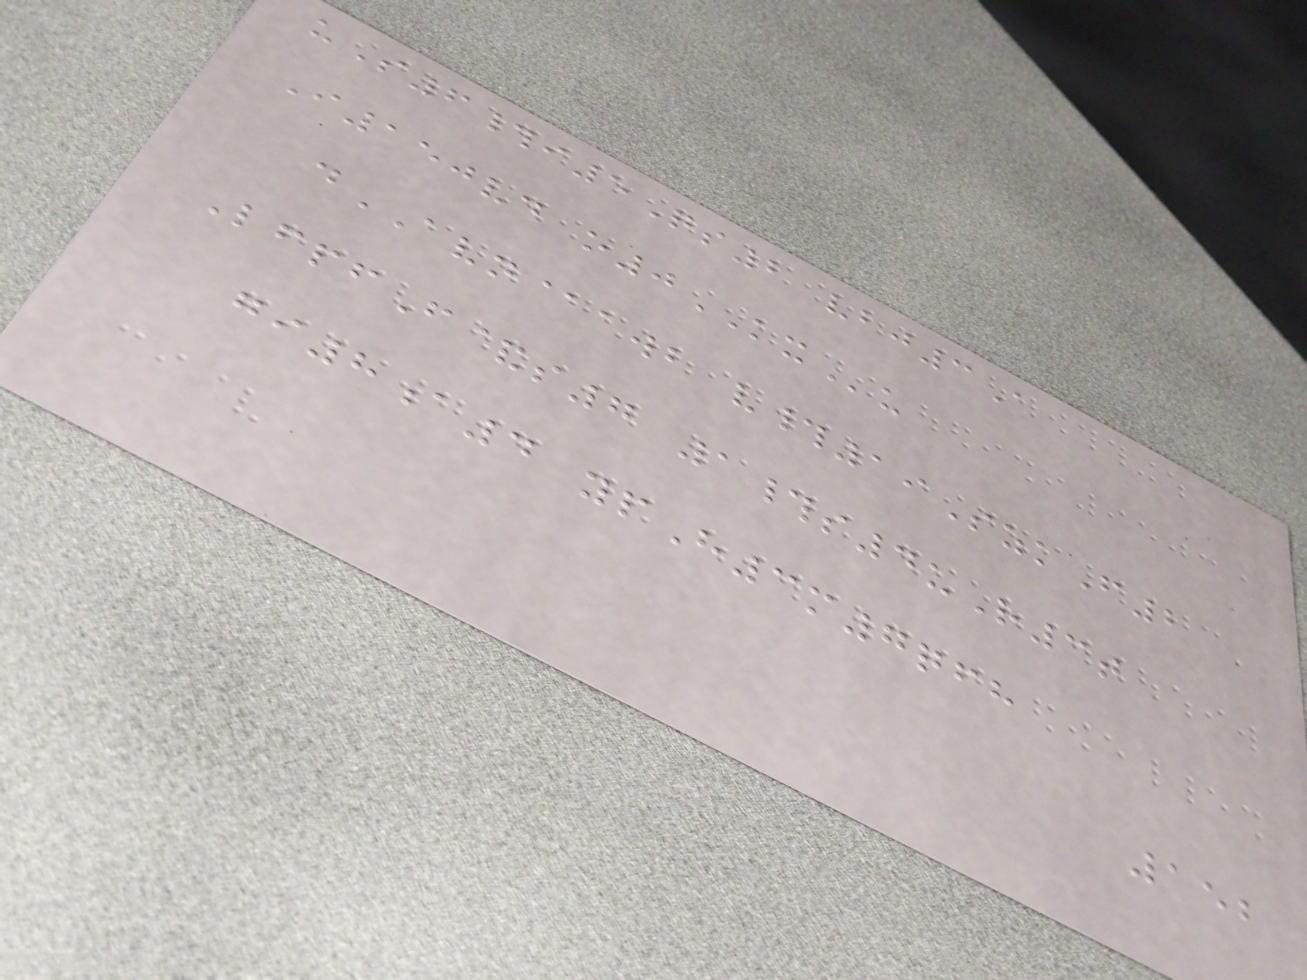uS6#i5Qs2 vbj3A
I150vd o0KXu
dAVN@awb v#19SzkF2
LfpfF&s7 1#s4uR3t
gi8a4 ypH3m7qfh
152
